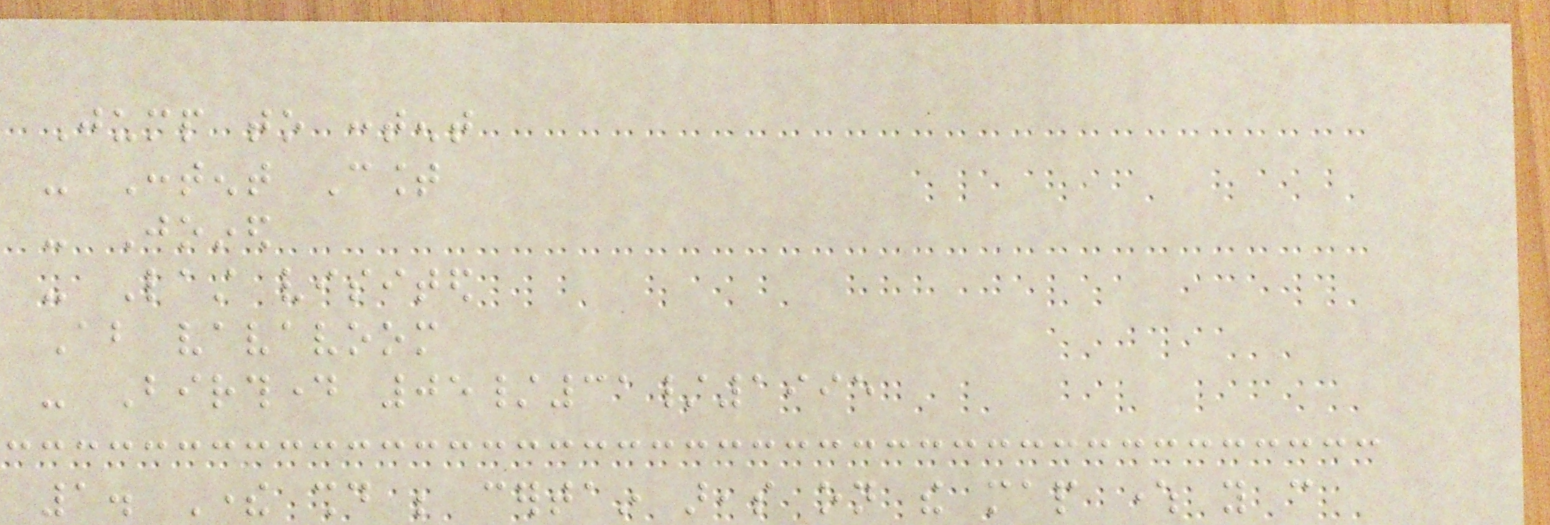Jump to content
- Content Count
- Joined
- Last visited
About vavavoom
- Birthday 05/31/1995
1. There should be certain areas on the map where you can
